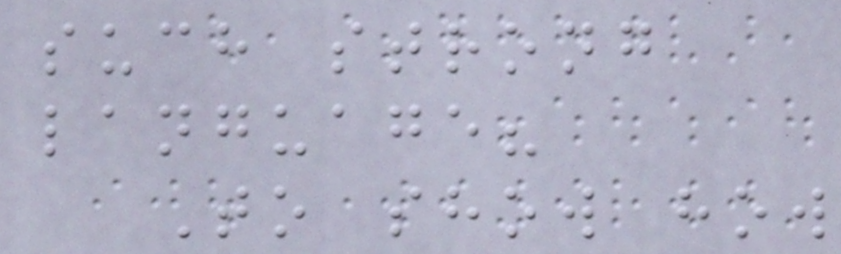such strong
language?
To show how
